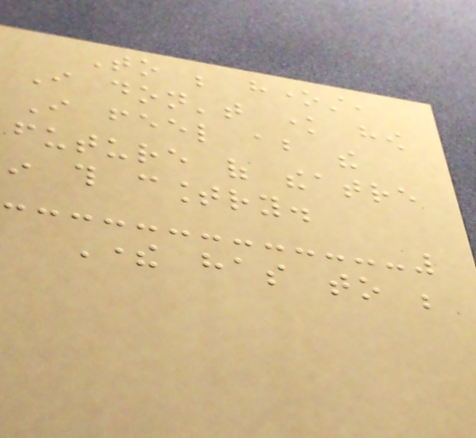To be honest,
I don't know how
I feel about the
future of theatre
in this country.
There has to be
